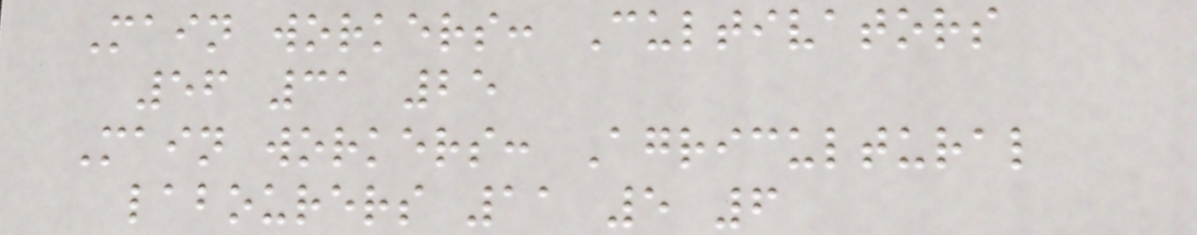Main workers: Cultivators
56 31 25
Main workers: Agricultural
labourers 11 5 6
